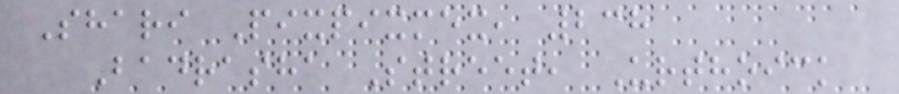Shari Pixpixmex, 238
Badrasha Street, Urthoick
